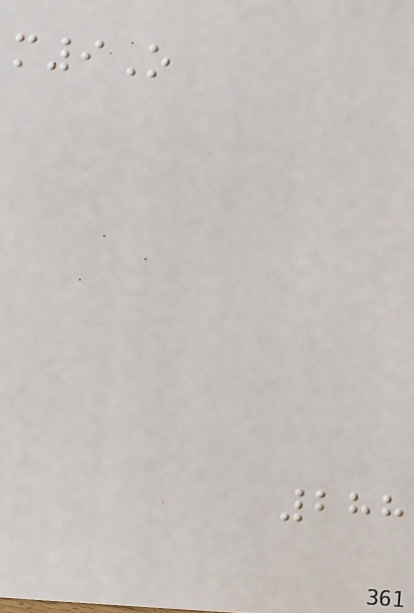m9O
288
